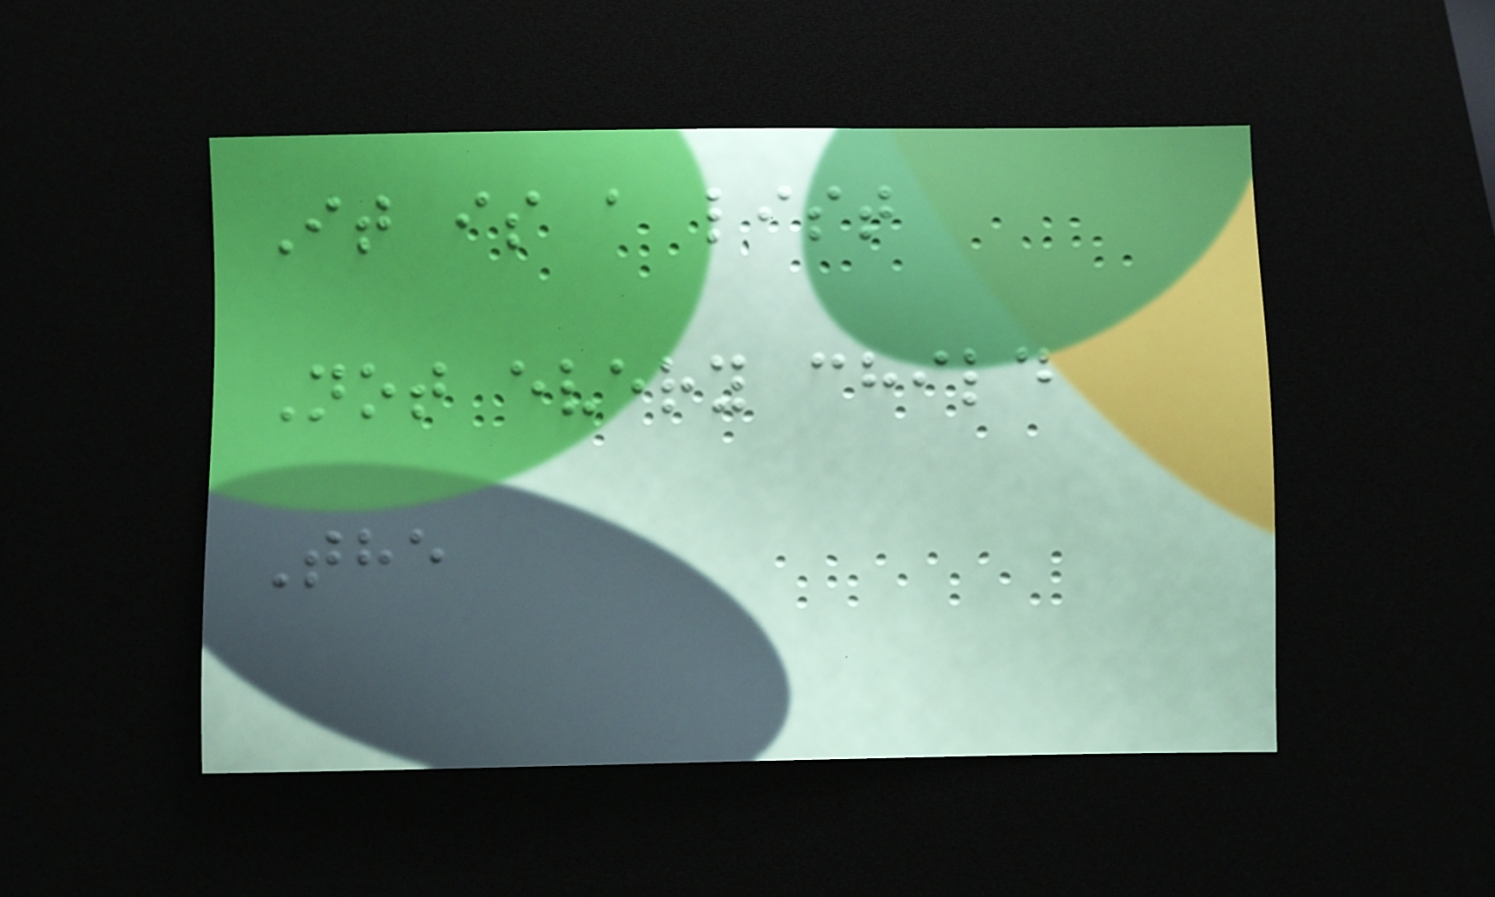It is a list
Not every child
The
